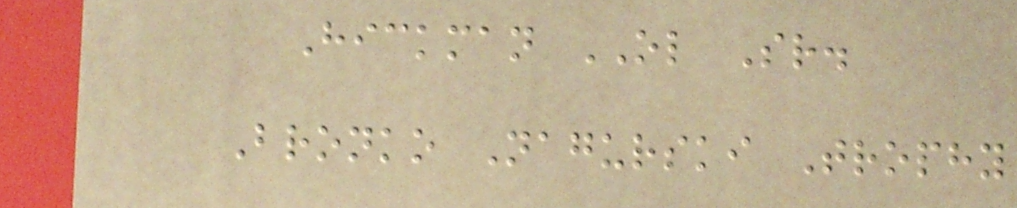Hickman OL Sr.
Bronko Nagurski Trophy
